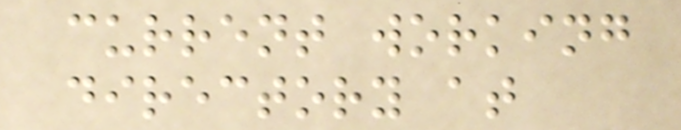current working
directory at
